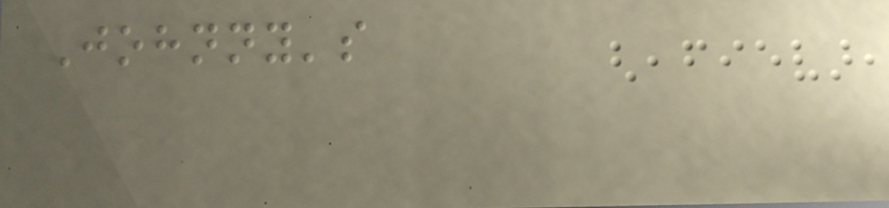Johnny's
